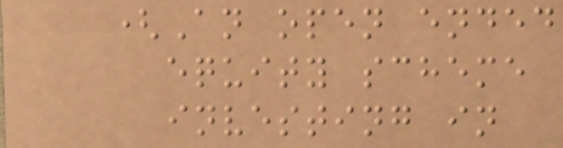(An open ended
equity scheme
investing in
